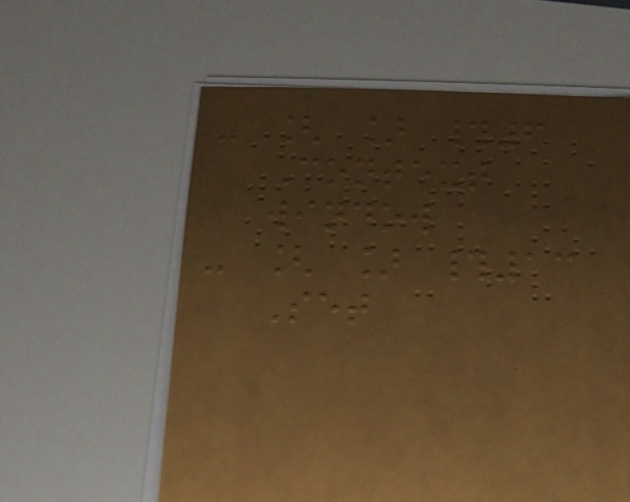- [ ] #6
Context
window
- [ ] #13
Set
